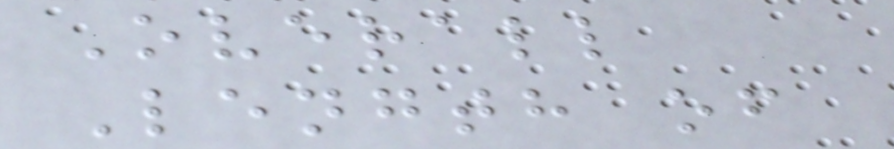Overall
Length of
